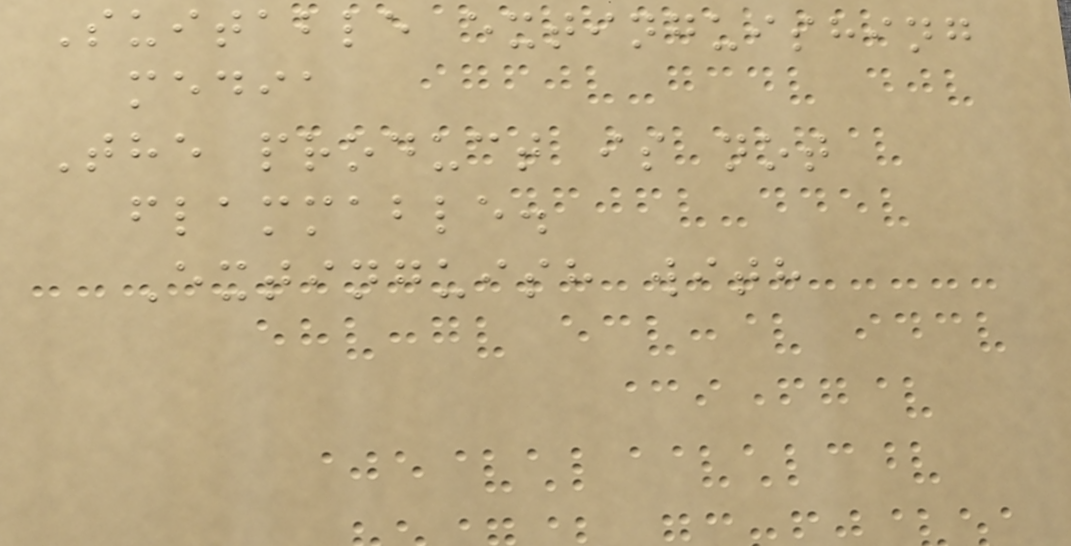Suitable extinguishing
media
The product is not
flammable.
Extinguish with
